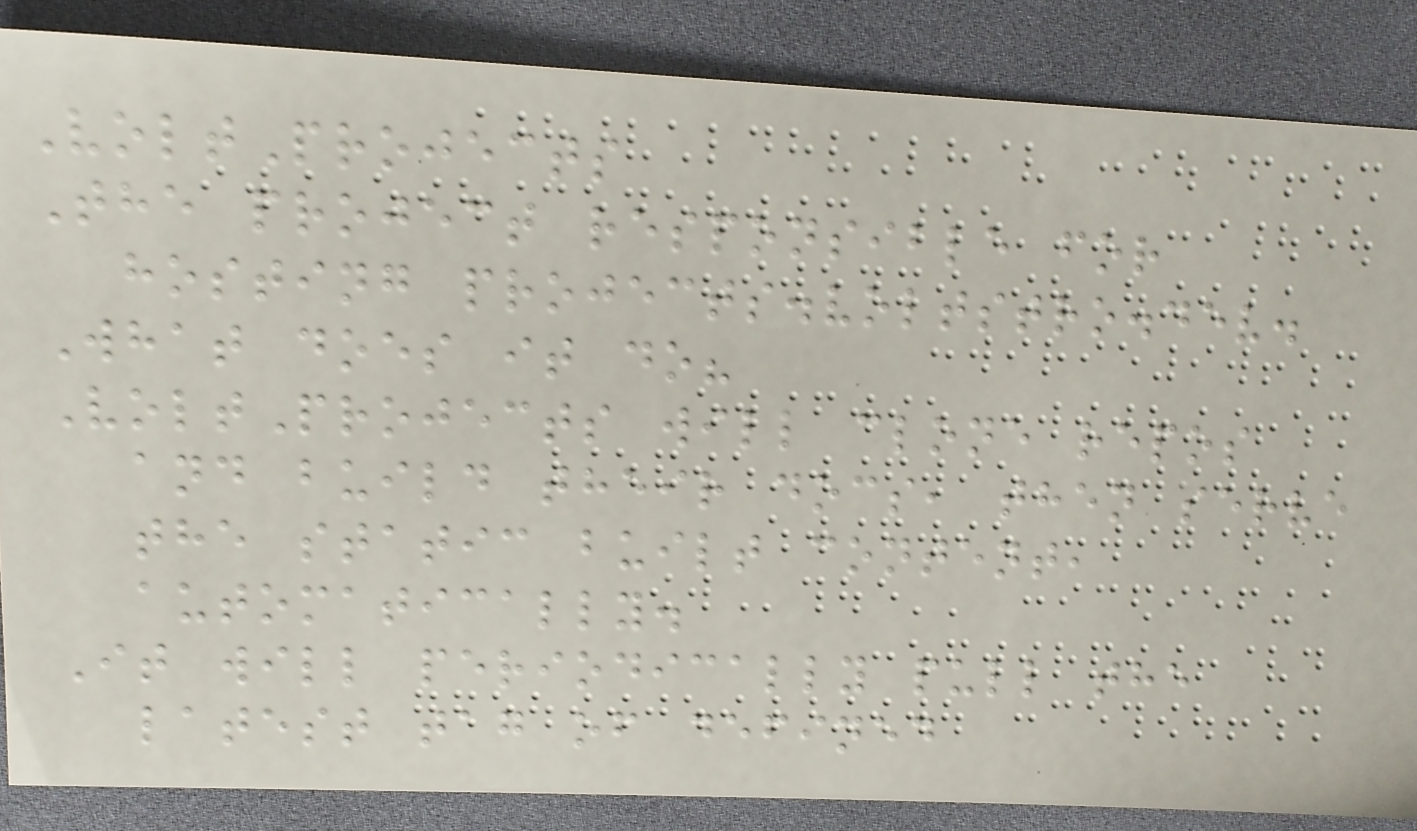VoltProjects
The project responsible for
hosting projects.voltstro.dev.
What does it do?
VoltProjects will clone repos
and build their docs, then serve
the static built content,
automatically.
It will periodically pull the
latest tag of defined
